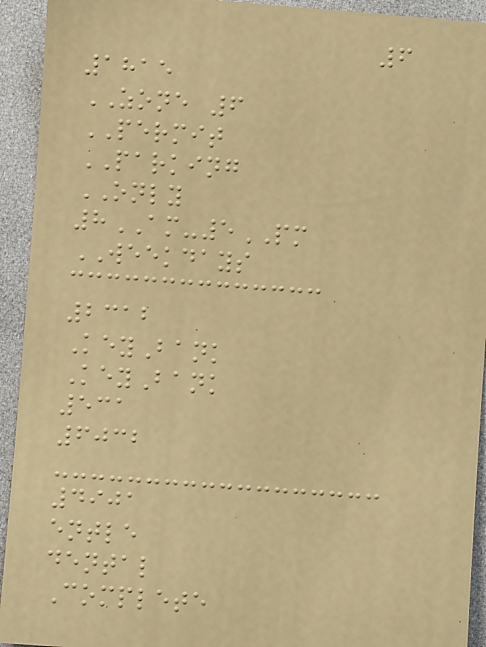6
1815
ZONE 6
PERMIT
PARKING
ONLY
8AM-5PM
WEEKDAYS
2312
KeyBank
KeyBank
531
6032
4901
entle
dental
Complete
